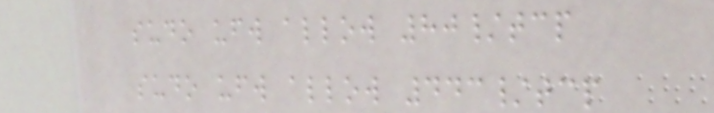sudo ufw allow 80/tcp
sudo ufw allow 443/tcp
